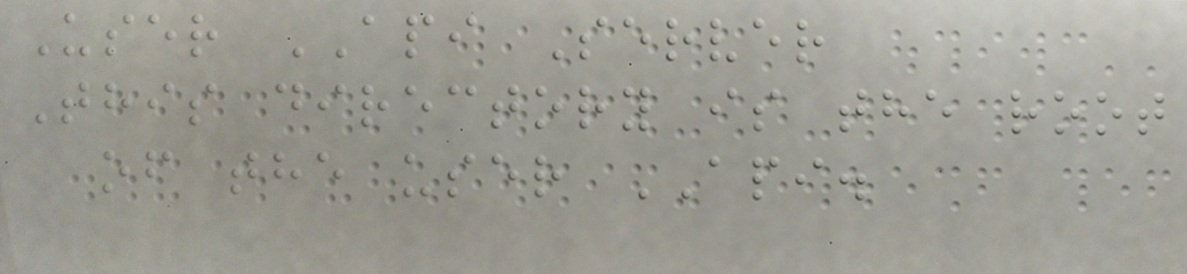User API Server
This directory is the root
of the user API.
